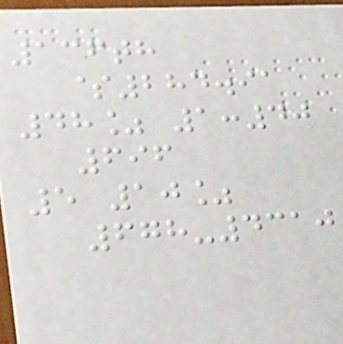136th
$284.91
48% 1:40
696
5 10%
678-4310
